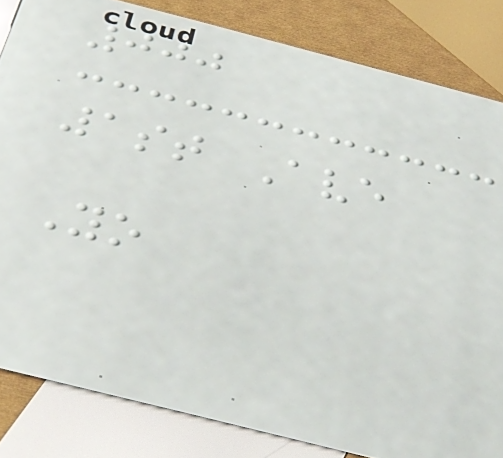000
1st Ave
Yo
